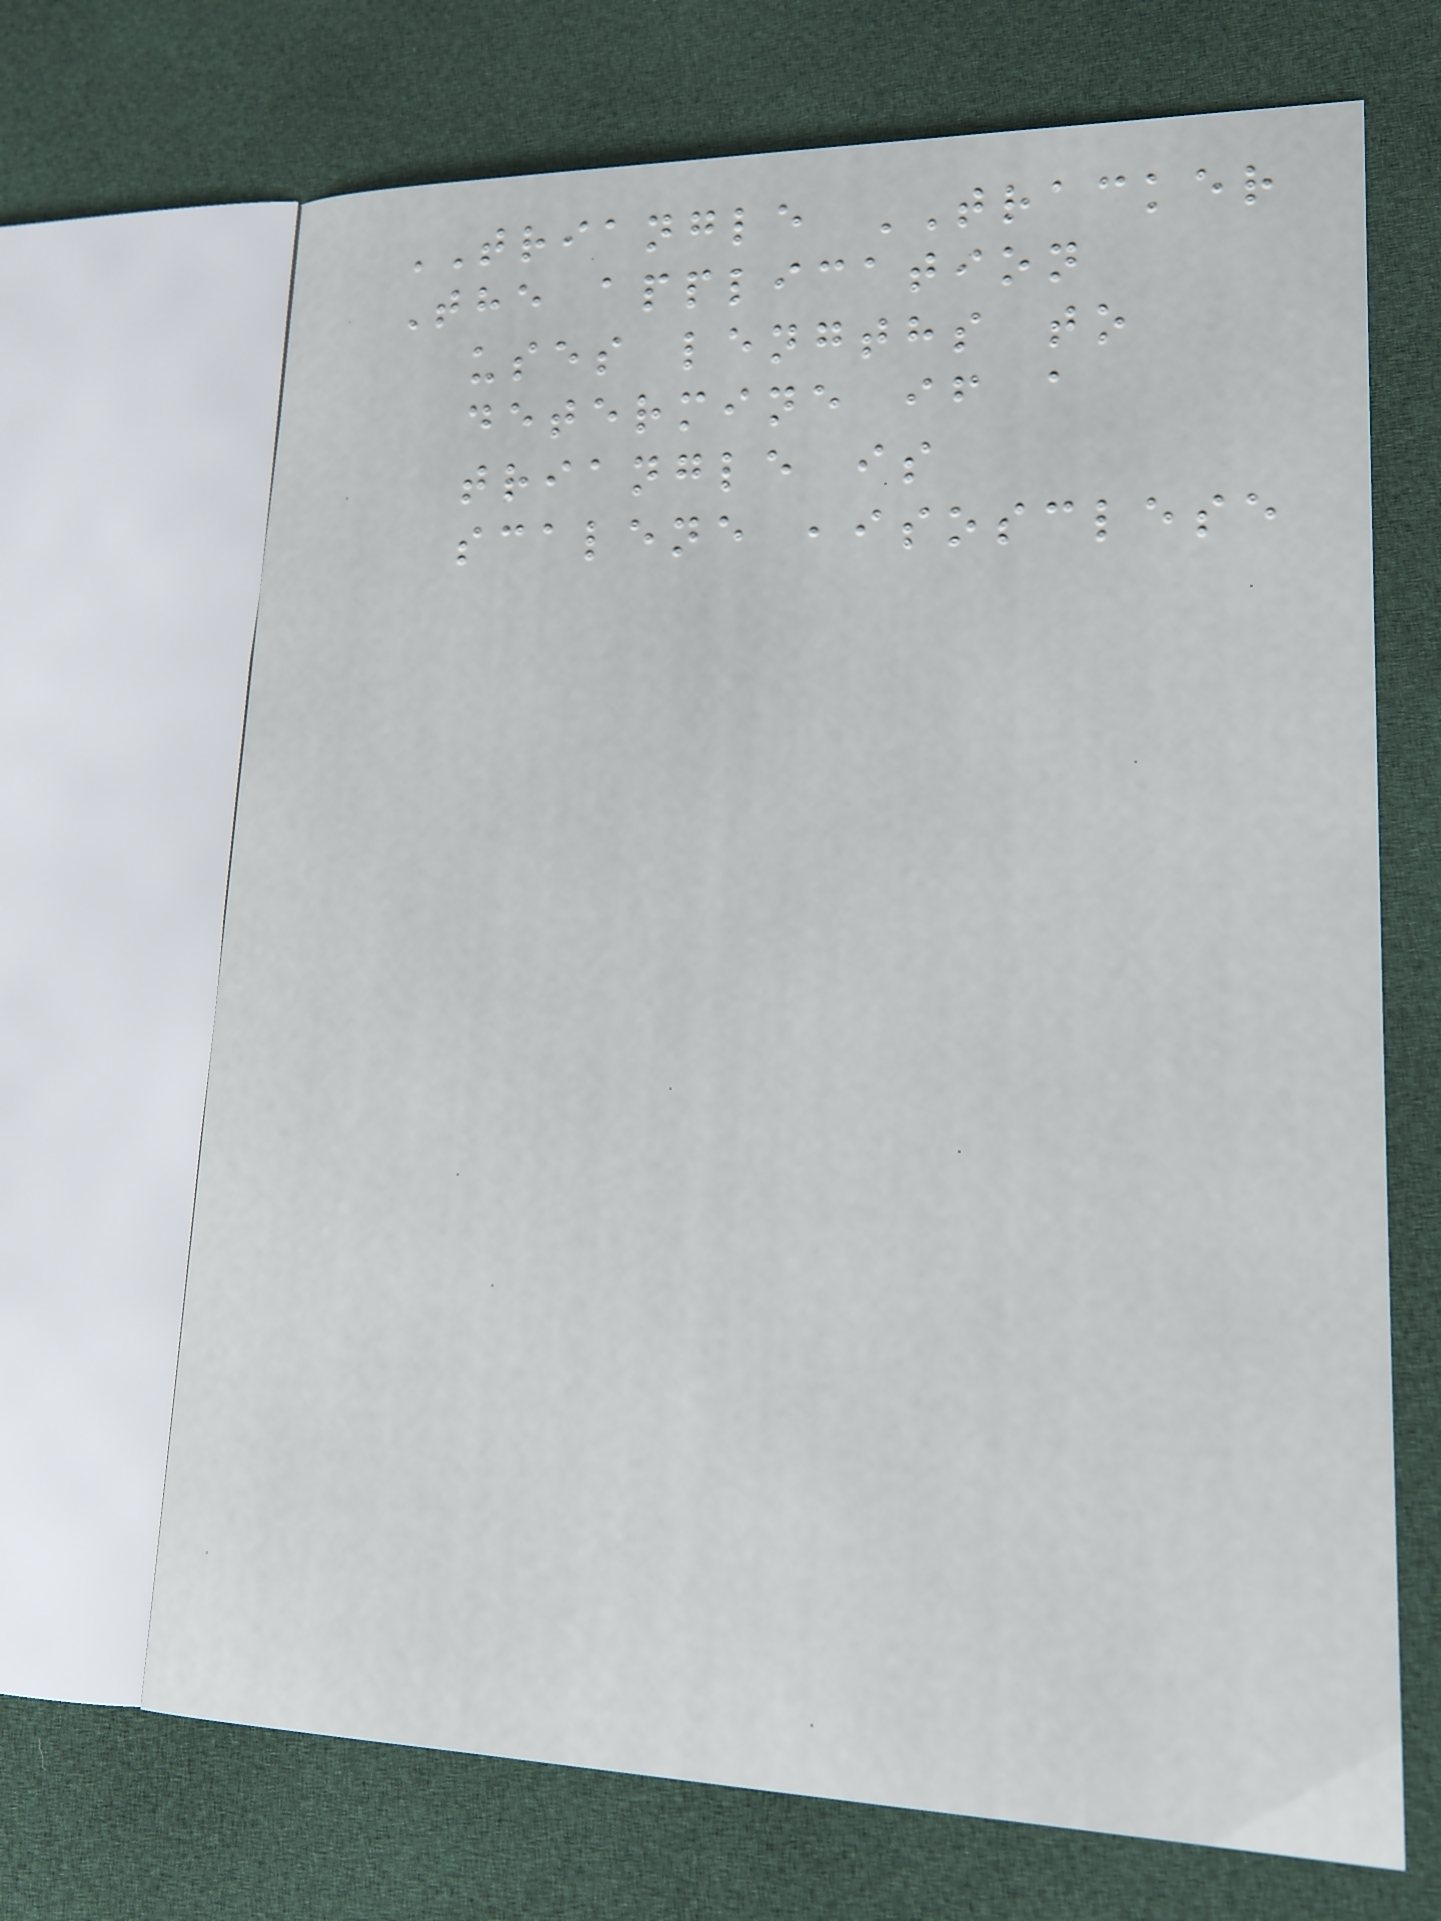TRIANGLE TRACKER
The application
uses lengths to
determine if a
triangle is
scalene ,isosclese
